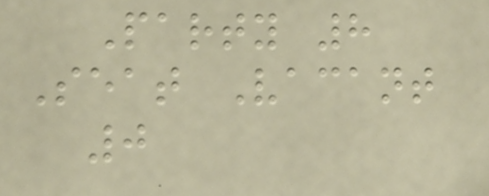Party 8
Seat Vacant
0
